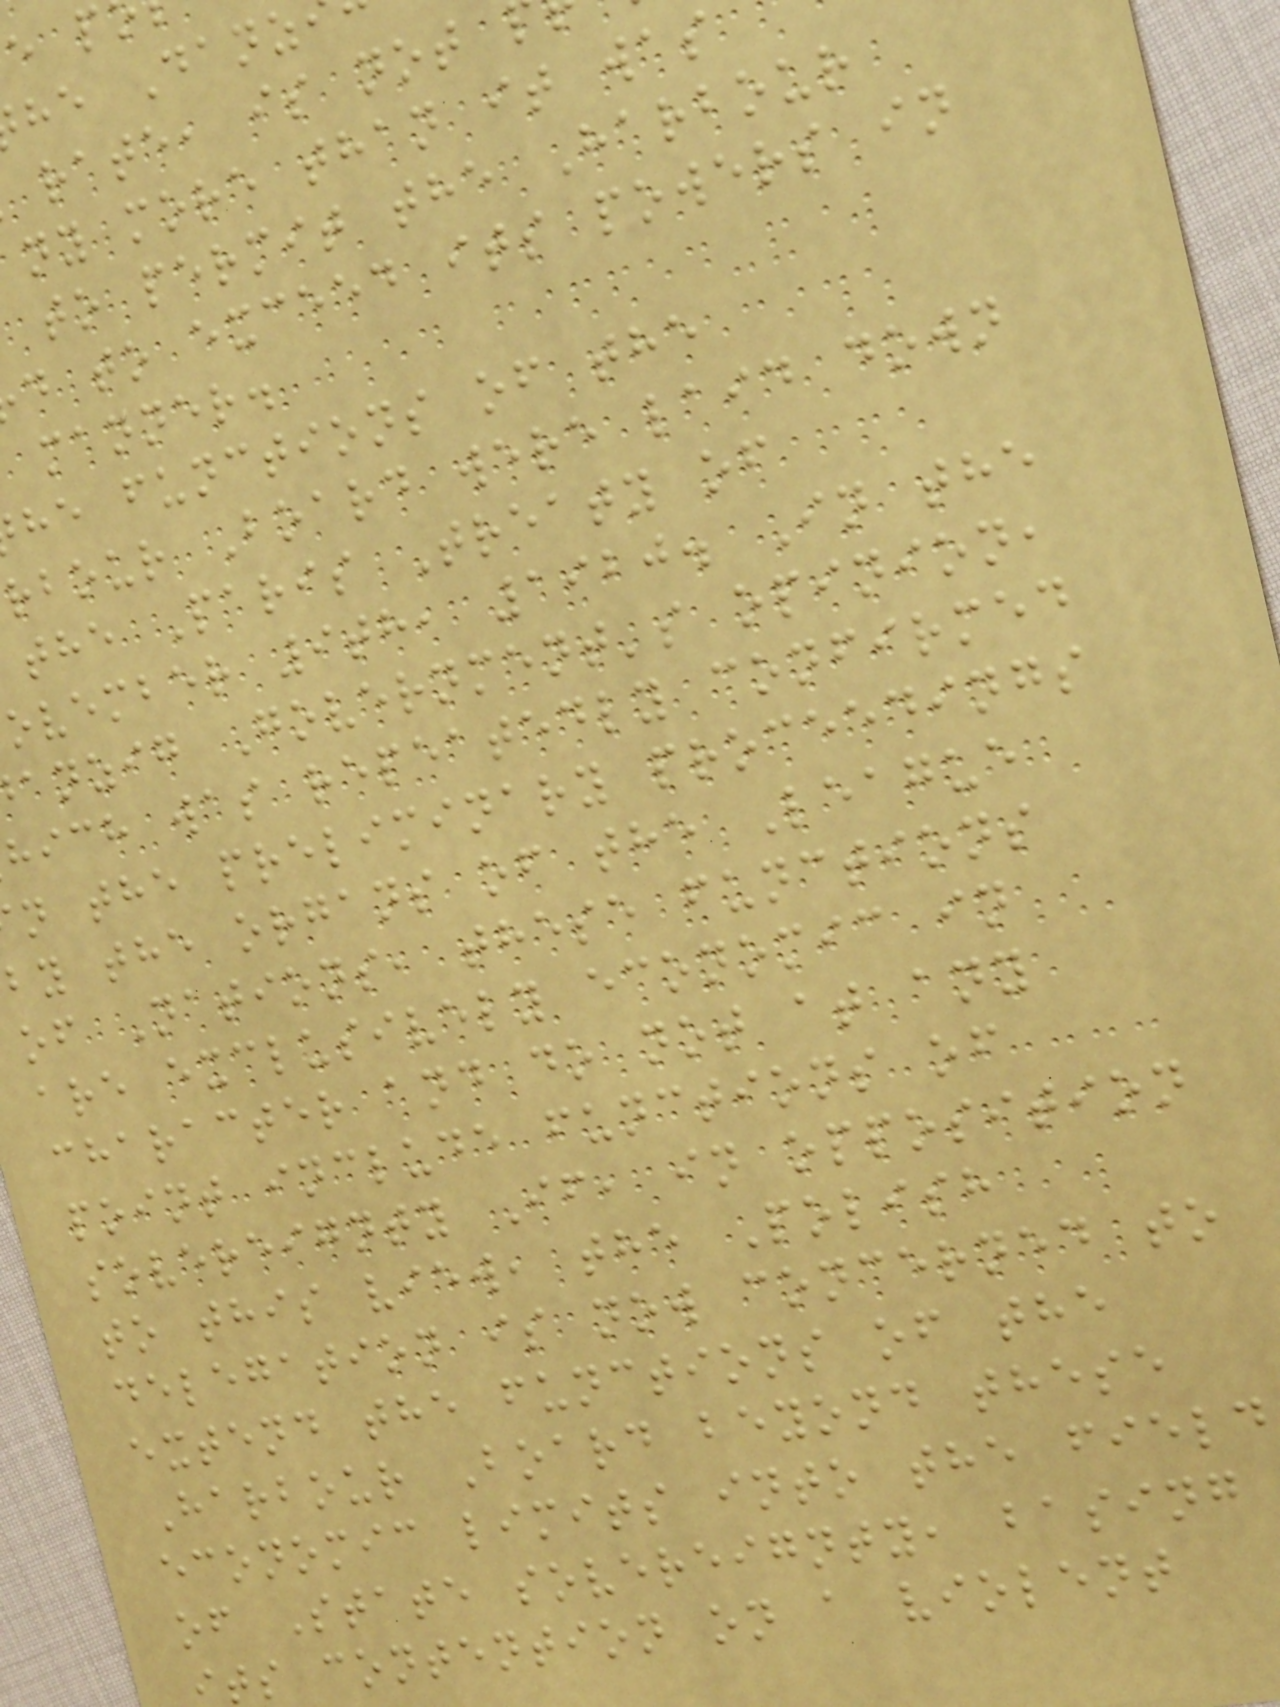he Danz
rate, is not
ny more than it was
to permit the Harbour
d to exceed its powers in
manner.
he functions of the
rbour Board were laid down
the Paris Treaty of
ovember 9th, 1920. In the
anzig Government's opinion,
hich was repeatedly confirmed
n the preliminary proceedings
by the organs of the League
of Nations, these functions
are exclusively economic in
character and do not at any
point include functions of
sovereignty If, in opposition
to this view, the Polish
delegation is now concerned to
extend the functions of the
Harbour Board beyond these
economic limits into the field
of State sovereignty, basing
ts contention on a violent
